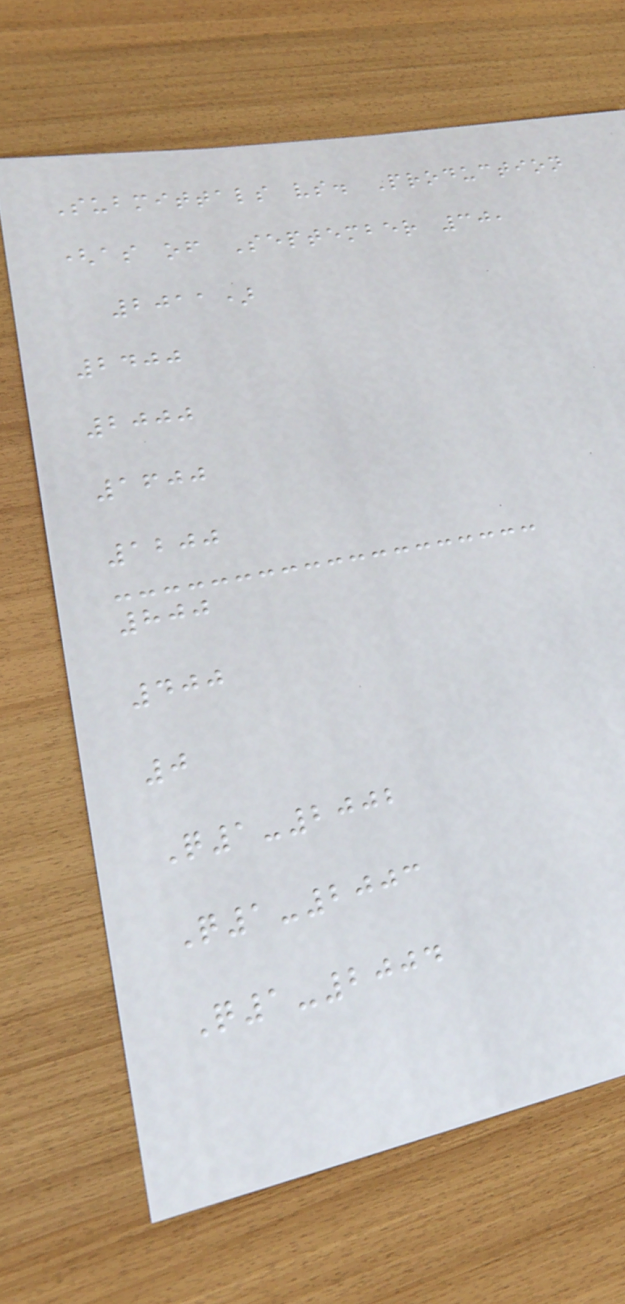Submittals vs. Production
(as of September 30,
2011)
2400
2000
1600
1200
800
400
0
Q1-2002
Q1-2003
Q1-2004
